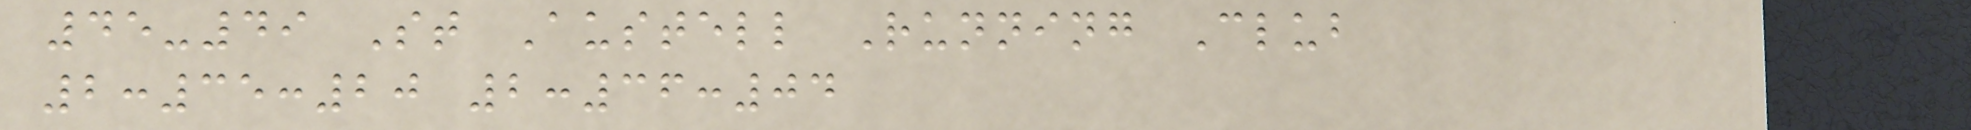45-49 St Austell Running Club
2:35:20 2:36:04
